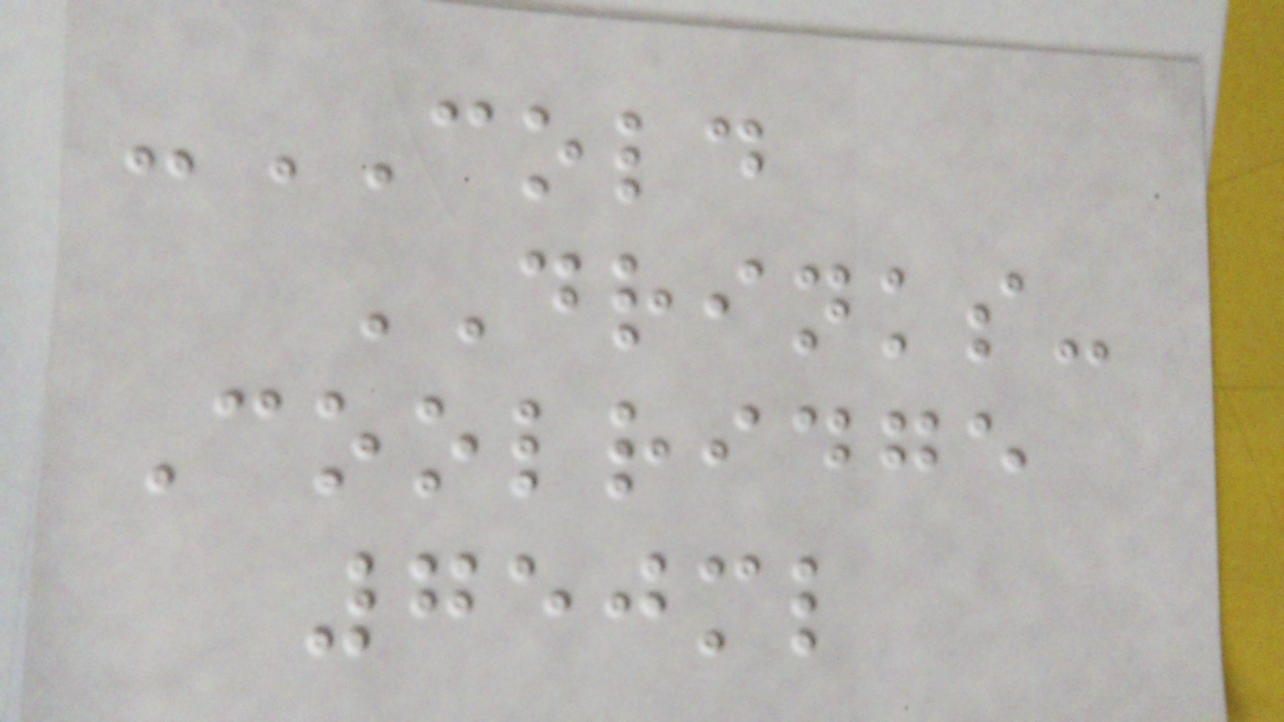-COLD
DRINKS-
Coolridge
750ml
